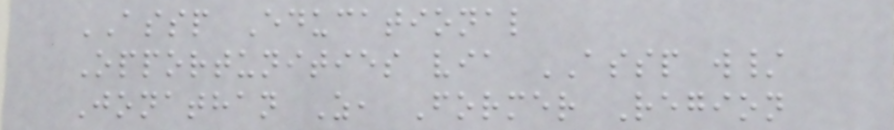ASSP Educational
Opportunities via ASSP w/
Jonathan Z, Former Region
